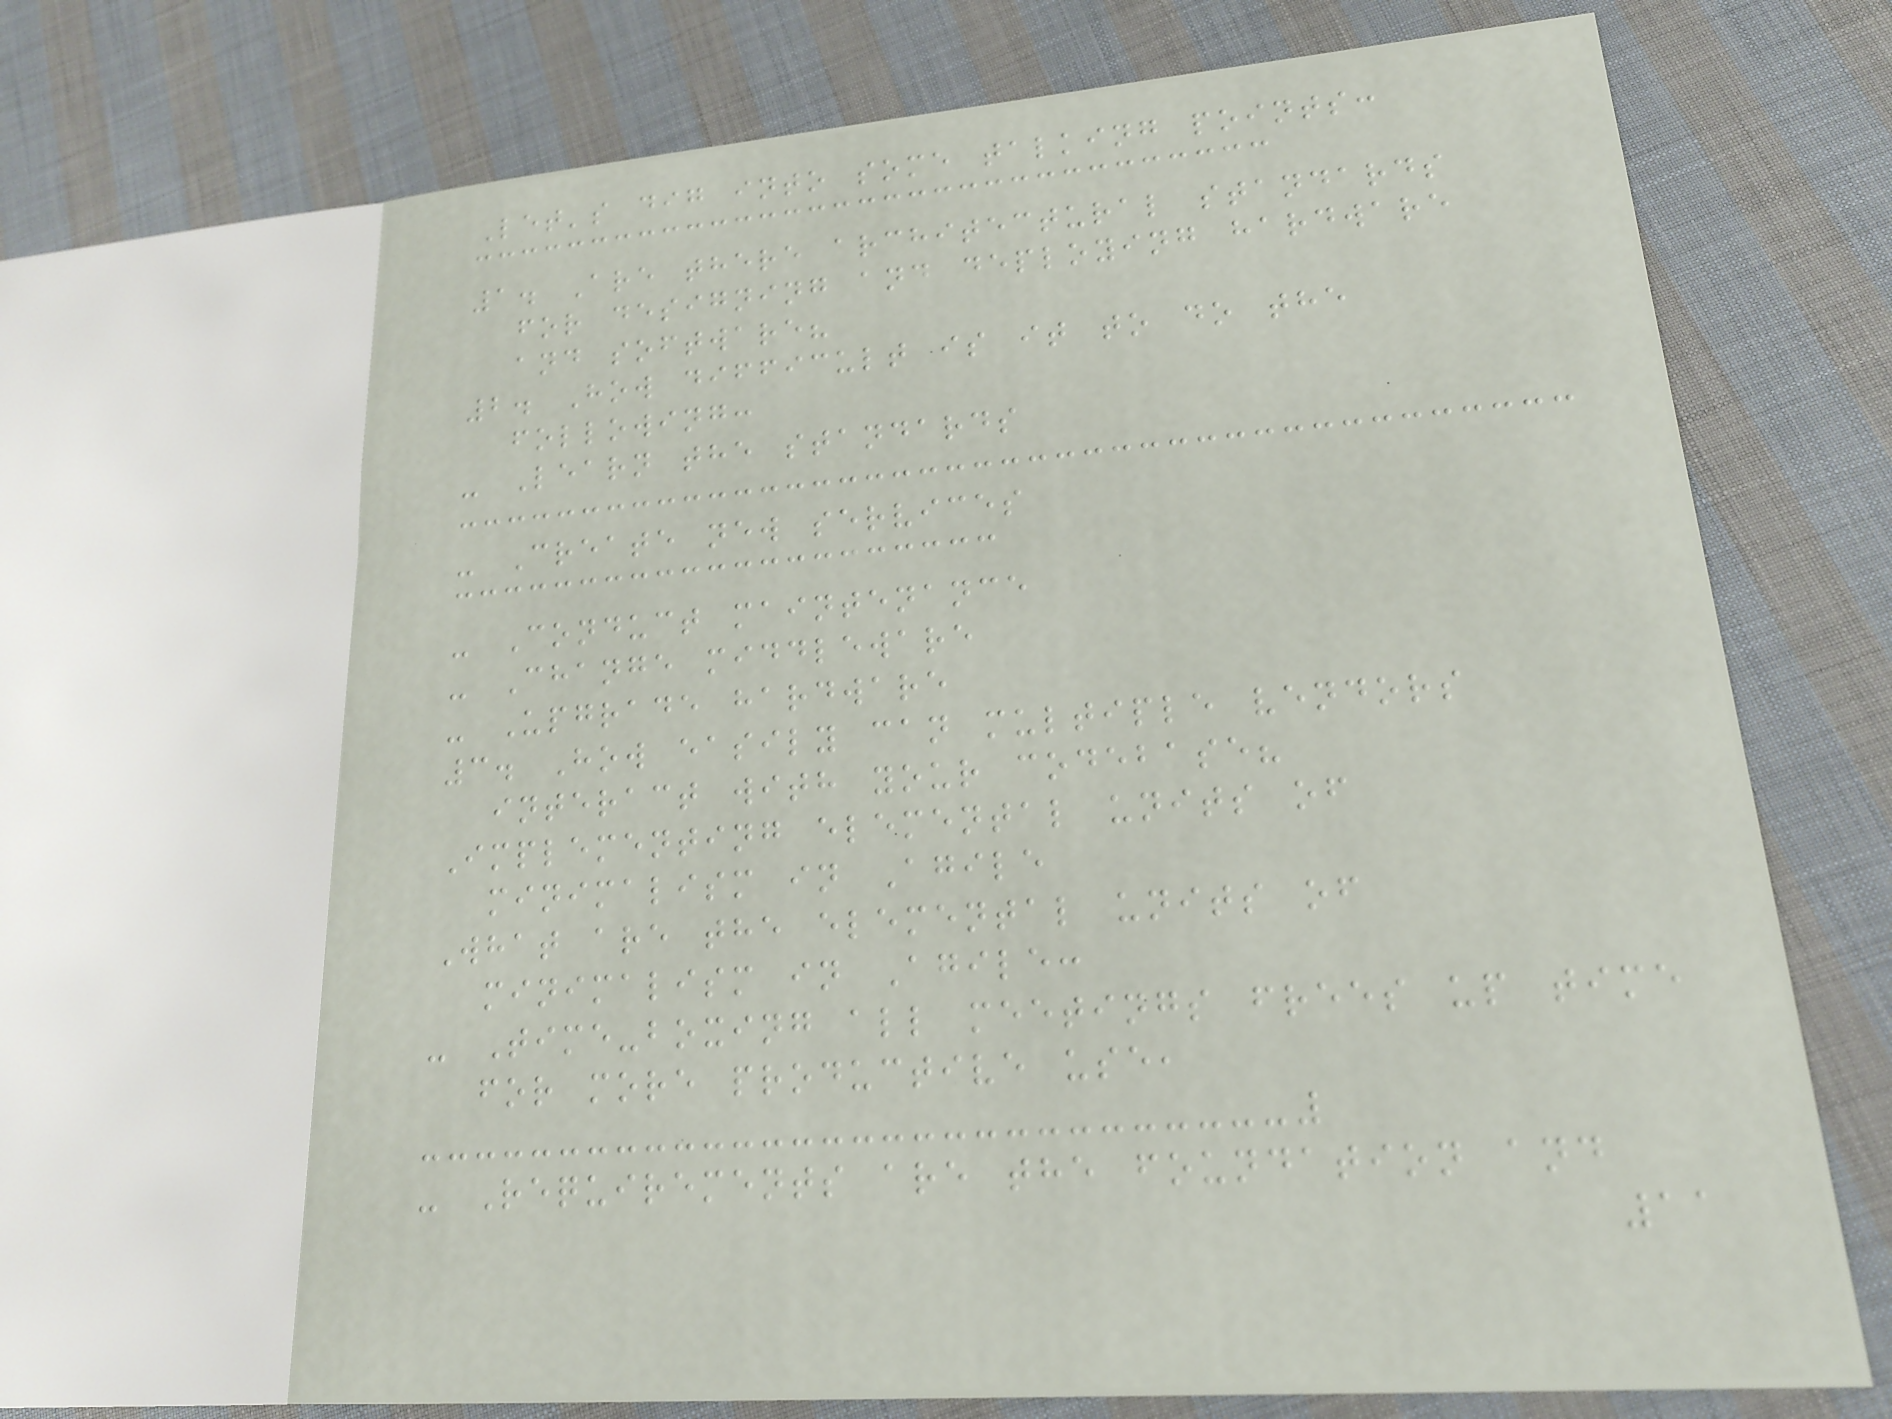Let's dig into some talking points:
1. Are there architectural standards
for designing and deploying hardware
and software?
2. How difficult is it to do the
following:
- Learn the standards
- Create new services
- Conduct maintenance
- Change middleware
- Upgrade hardware
3. How easily can multiple vendors
interact with your codebase?
Implementing elemental units of
minimalism in Agile
What are the elemental units of
minimalism in Agile:
- Time-boxing all meetings frees up time
for more productive use,
- Requirements are the foundation and
11
